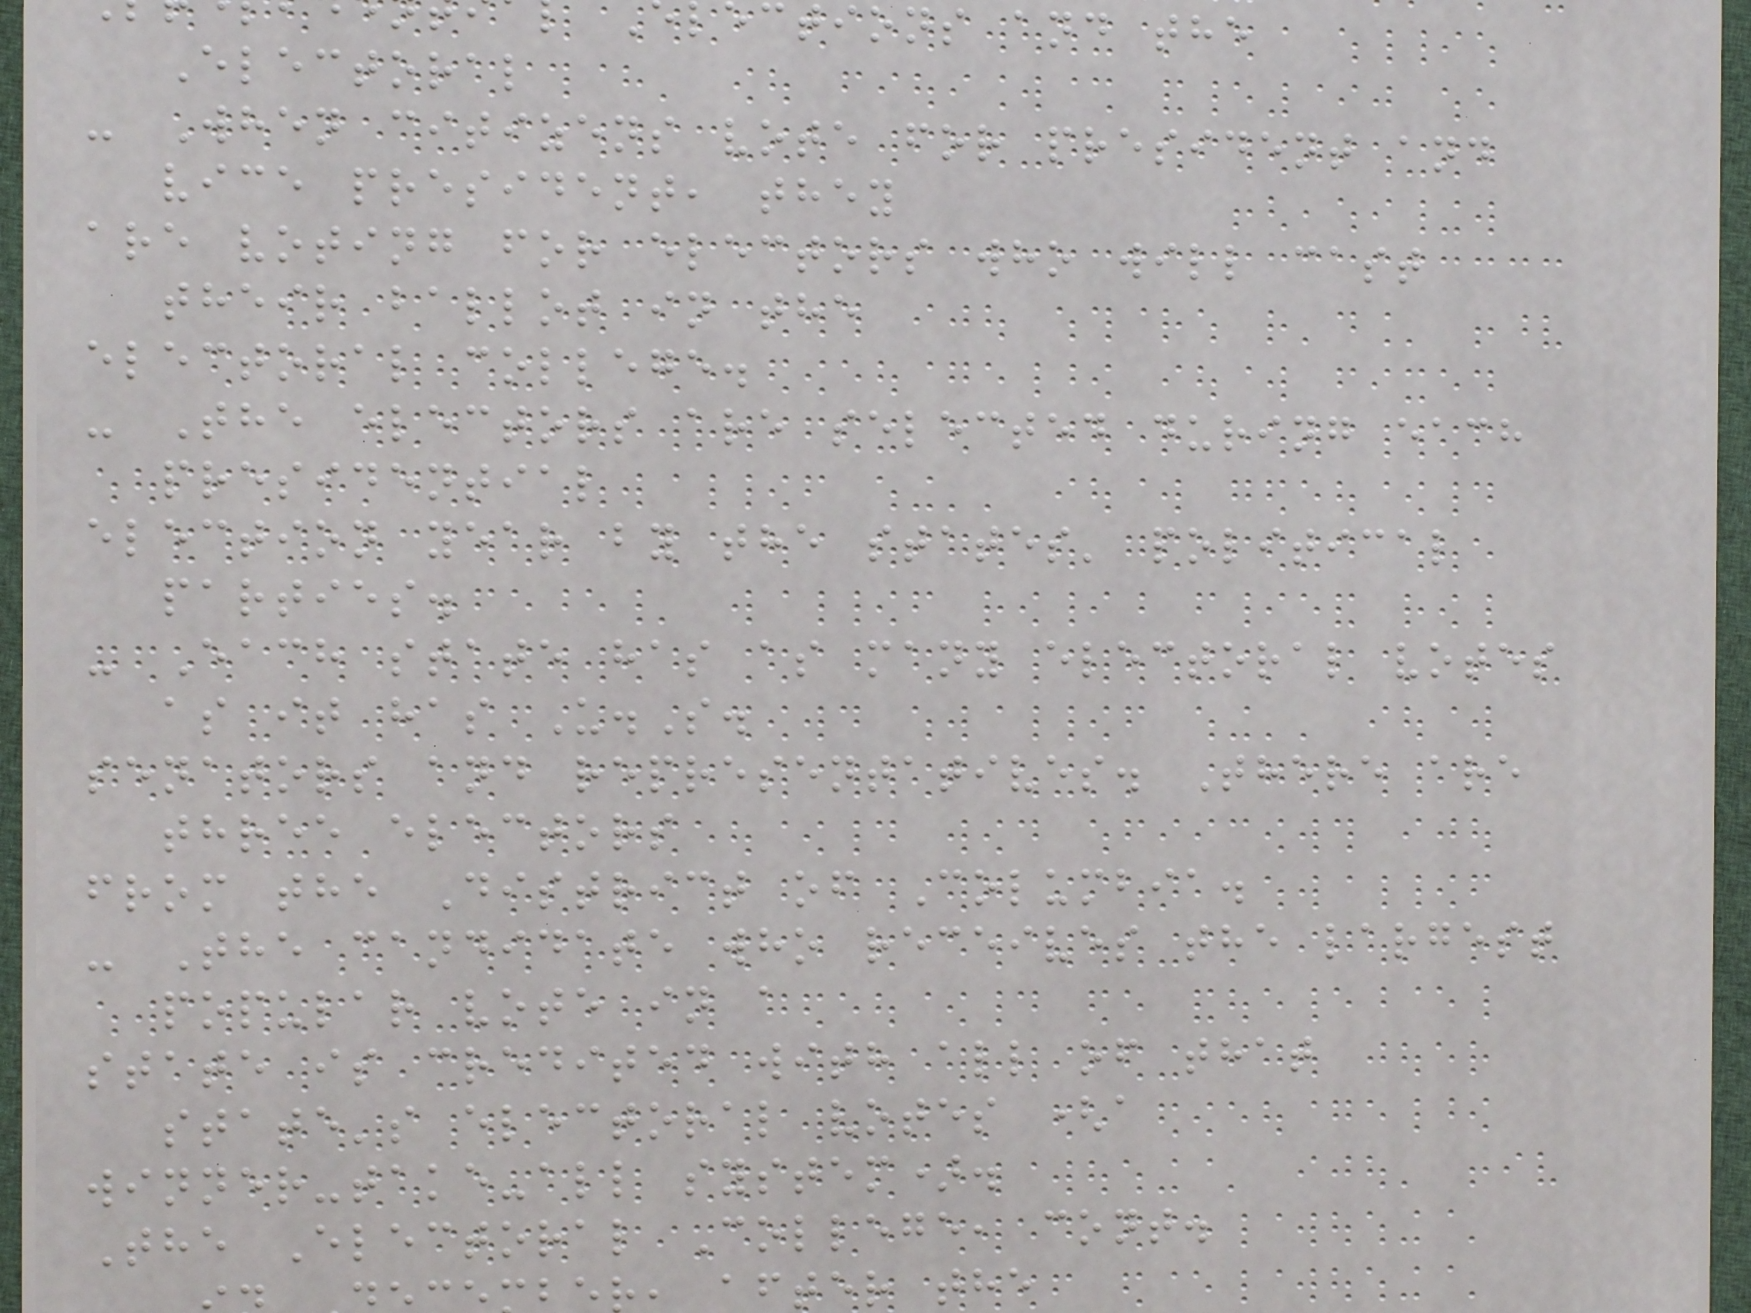ections and the
Electoral
- When citizens vote for president and
vice president, they
are voting for electors who will cast
their ballot in the
electoral college.
- The electors are selected during each
presidential
election year by the states' political
parties.
- Each state has as many electoral votes
as it has U.S.
senators and representatives. There are
three electors
from the District of Columbia.
- The candidate who receives the largest
popular vote in a
state is credited with all of that
state's electoral votes (a
winner-take-all system).
The Electoral College, cont.
after the
